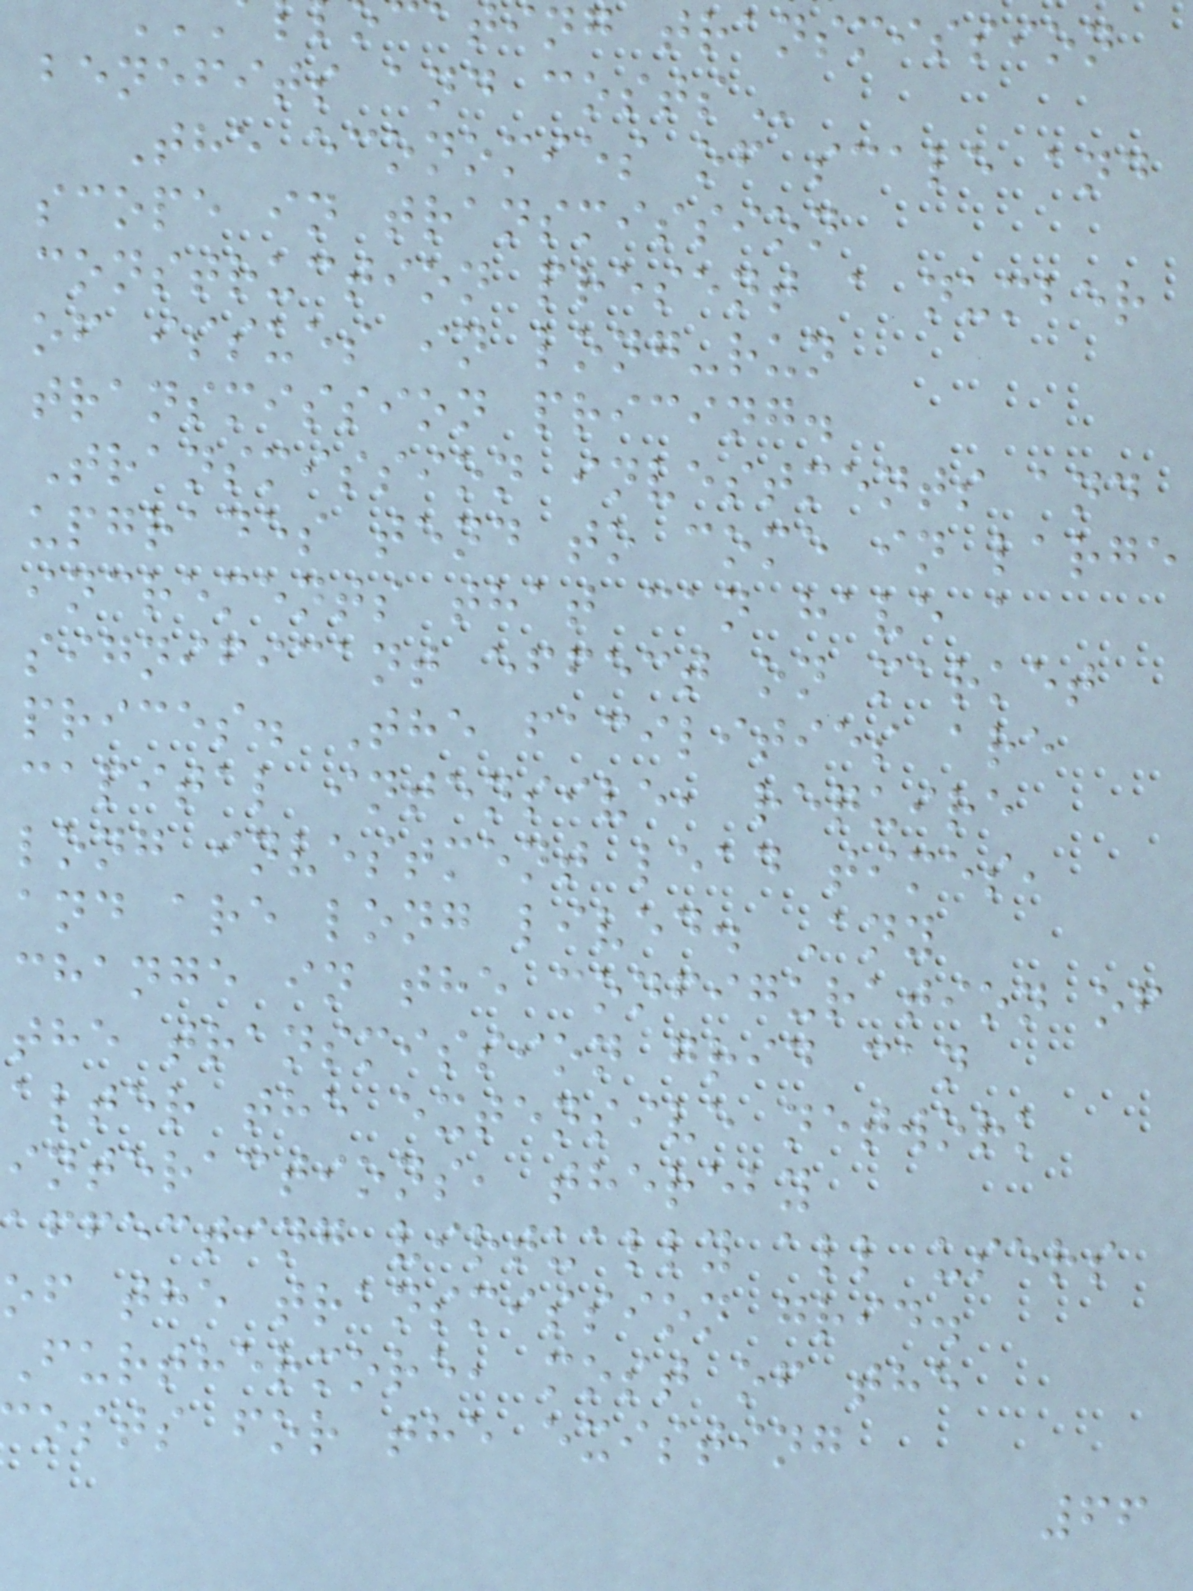ating transmission
benefits and
The economies of scale and
scope in transmission
construction present a number
of issues in long-run
transmission pricing.
Transmission investments and
upgrades tend to come in large
increments that can have a
significant effect on market
prices. The facilities are
capital intensive, require
long investment lead times,
and are long lived. Any
change in the configuration of
the transmission grid can
alter the extensive network
interactions, thereby
affecting virtually all users
of the transmission grid.
Furthermore, most of the
osts for the existing
66
